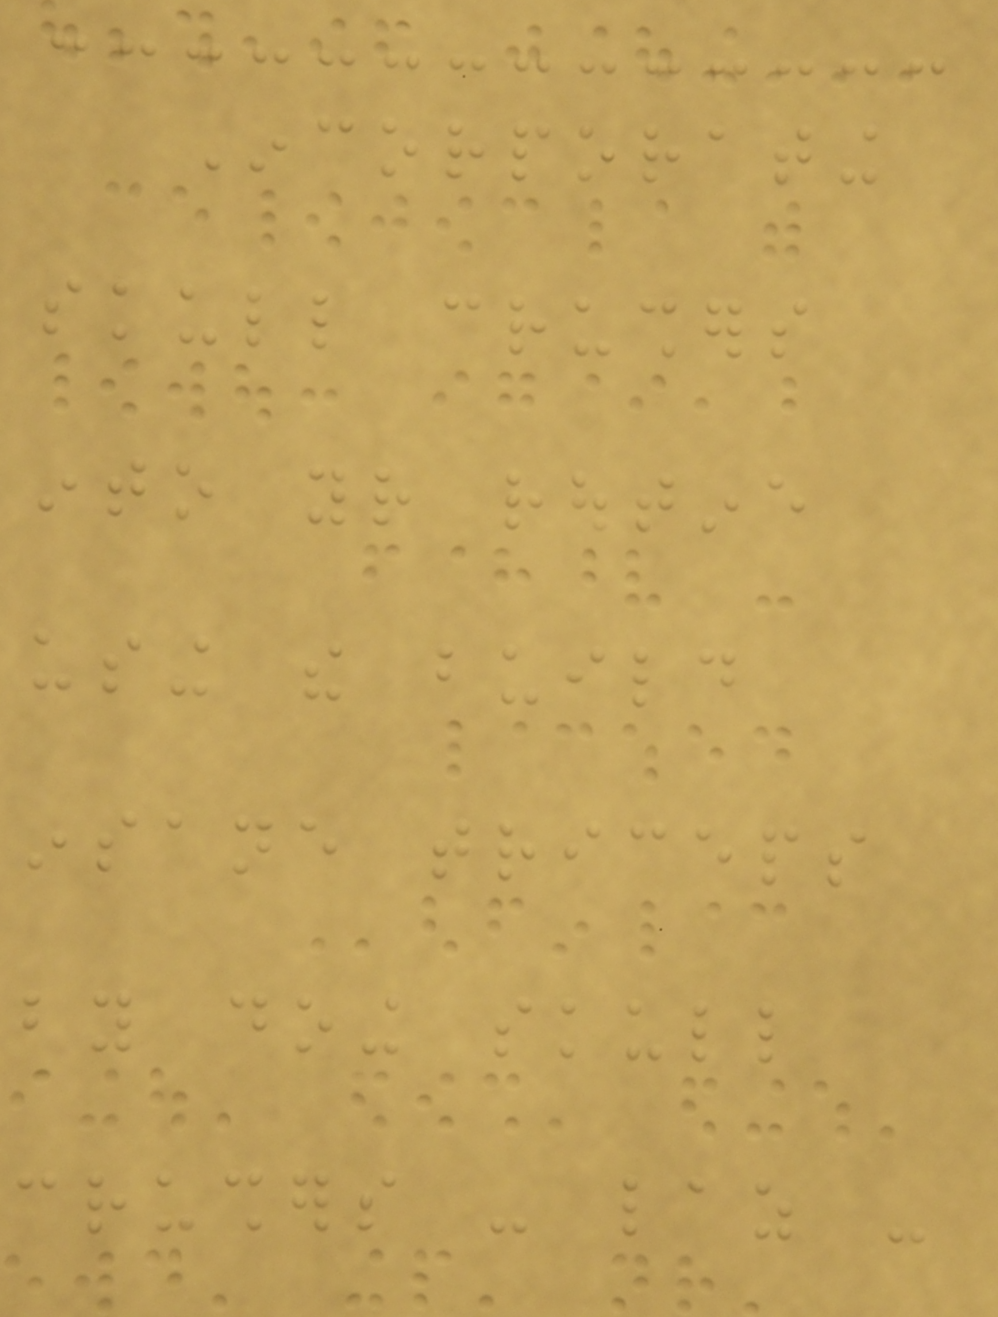Incorporating
skull crushers
into your routine
using the build
insane triceps
by doing skull
crushers - laz -
